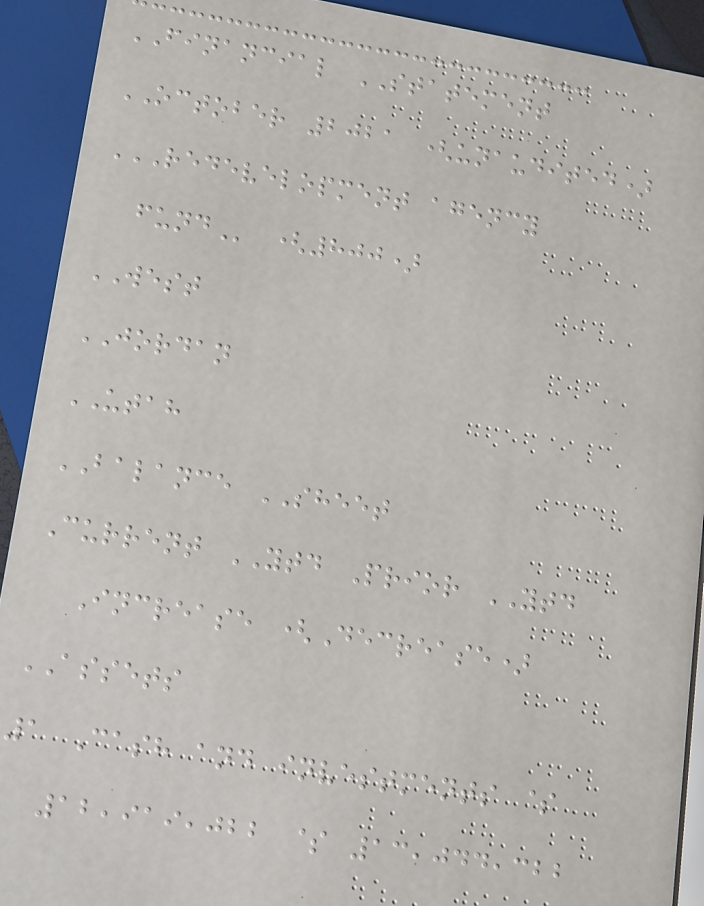FINANCIAL STATEMENT
OCTOBER 2021 (unaudited)
REDEVELOPMENT AGENCY
FUND (800)
WEST
JORDAN
UTAH
BALANCE SHEET
Current YTD Prior YTD
Increase (Decrease)
ASSETS
1 Cash and investments $
12,919,022 $ 13,044,322
